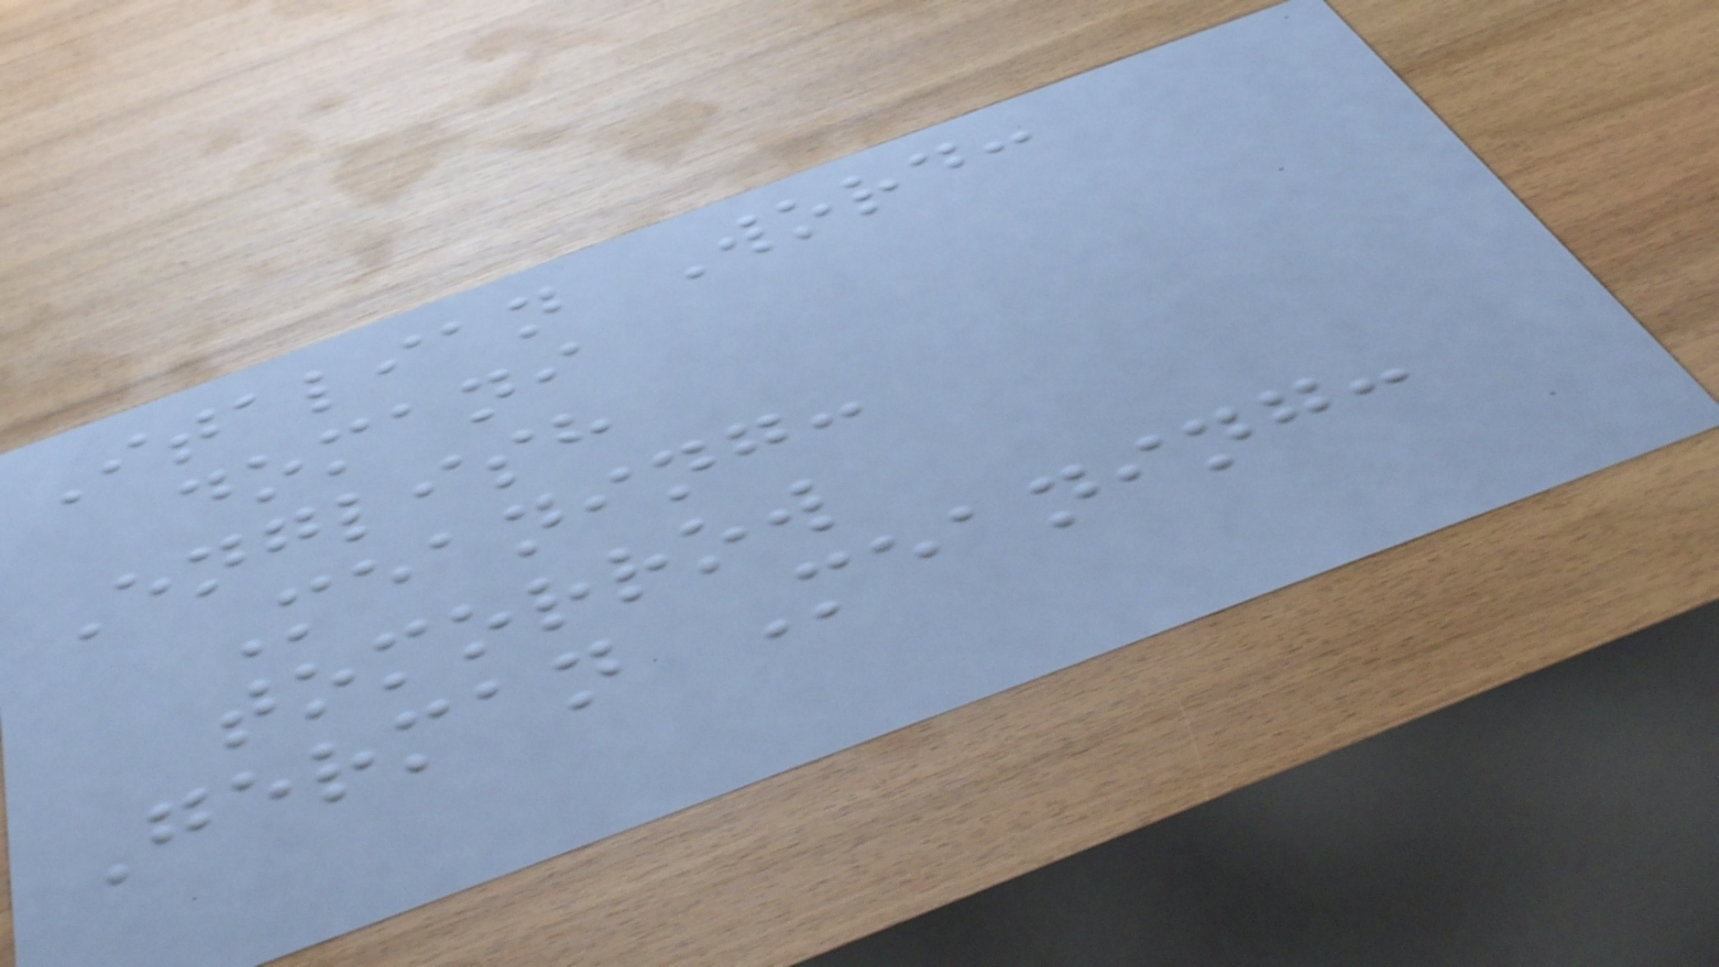Italian Word:
domani
English
Meaning:
tomorrow
German Meaning:
